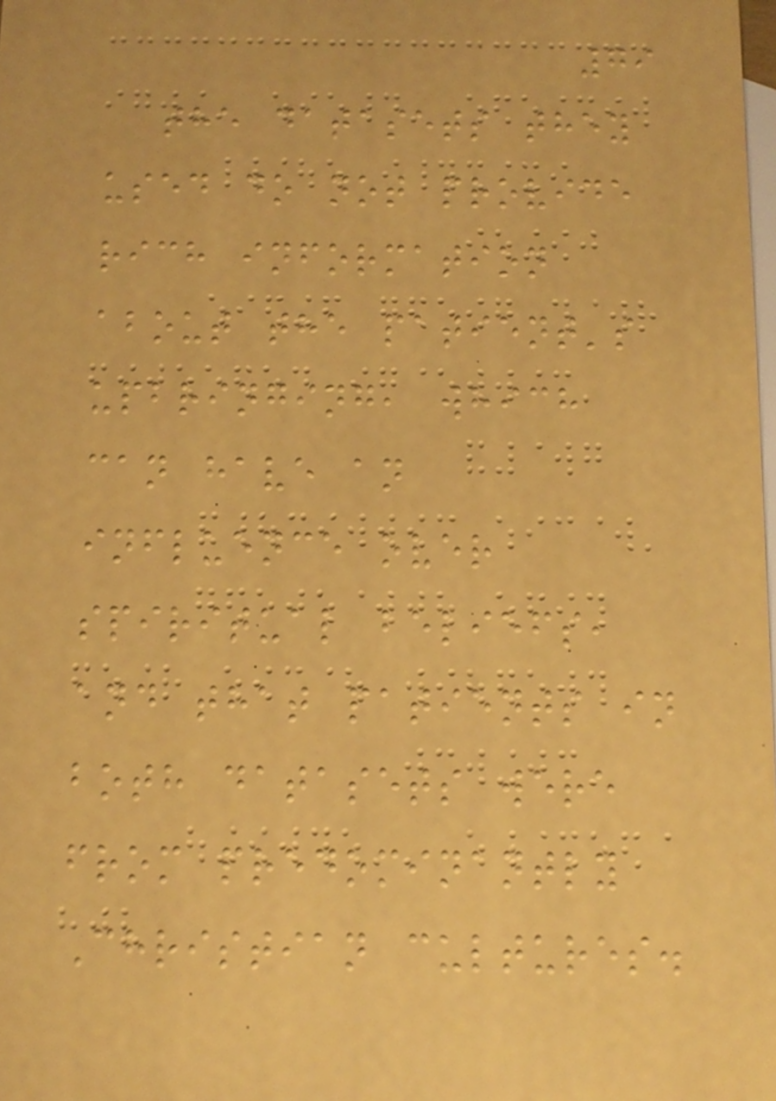79
the datasets they
used do not provide
rich information
about the patient's
upbringing, which
can have an
influence over
spiritual beliefs,
and that patients in
both datasets were
from predominantly
Christian cultures.
